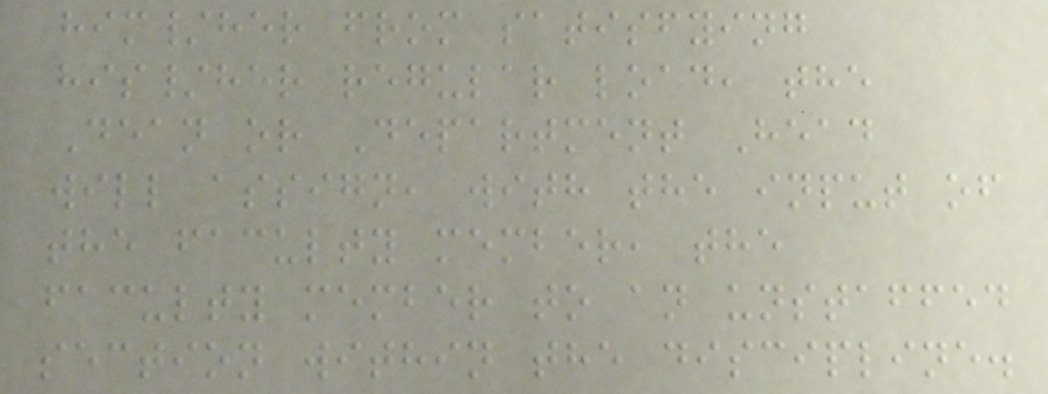him/her from satisfying
his/her regular load, the
Dean or Department Head
will assign, with the input of
the faculty member, the
faculty member to an unstaffed
section within the discipline.
